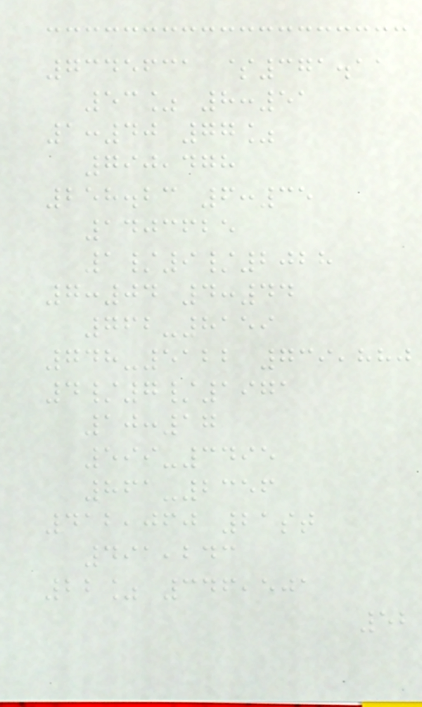7345631 $371.11
53% 8:51
1:40 77%
790,478
258.23 6:35
1403625
1/9/2028
7:04 4:44
762-8159
748-5122 739,880
4/7/1971
10:17
599-3495
861-2356
412,060 21st
491,243
22% 346,501
52
